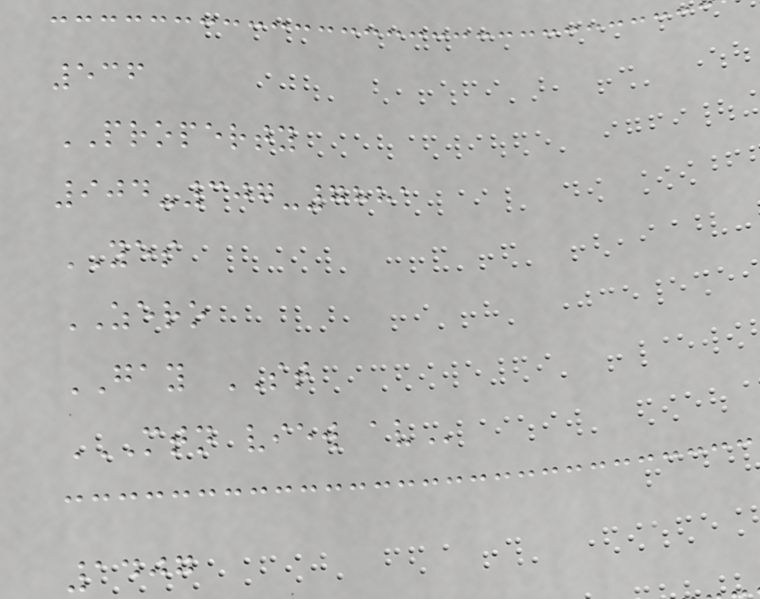536
PROPERTY
904-307-7881
YES
ZERO
GAY ST
MTN VIEW AV
1407
